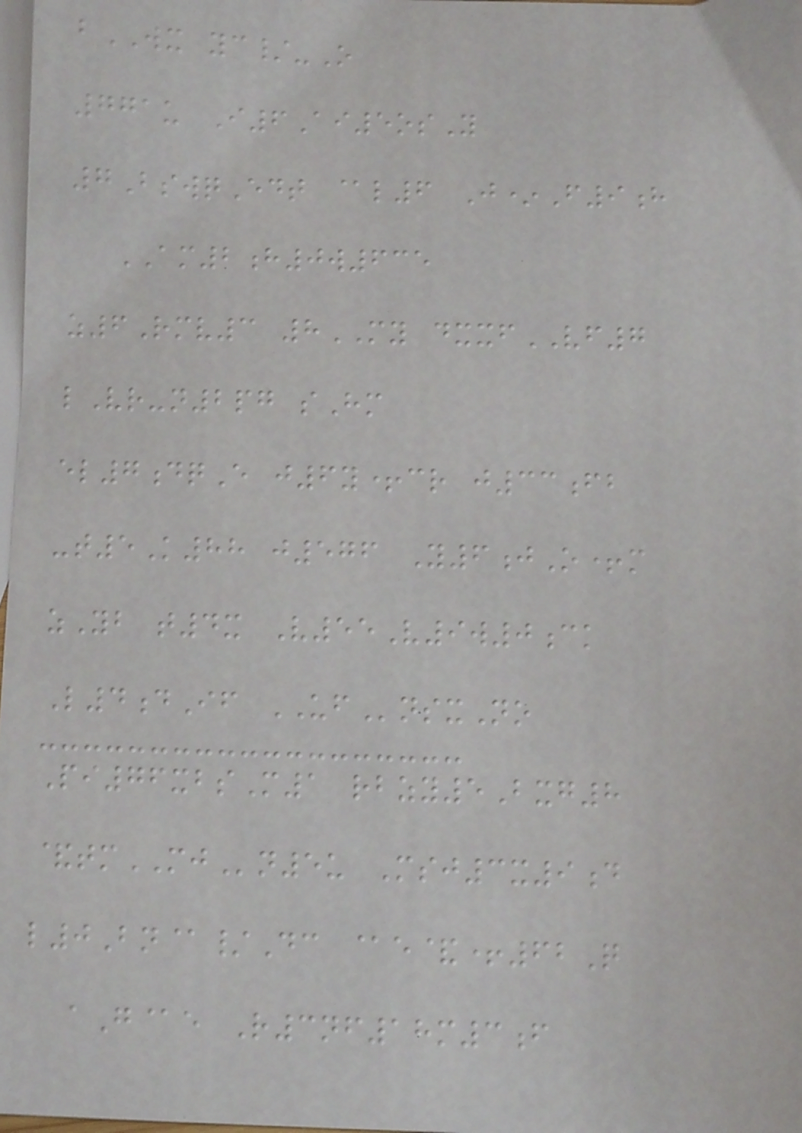bWX yc/-O
771u I6Ai5osY
7BswqEdt @l6 J*F9h
AM2h0w635
z6Rmv3 8MY dxxfVF7
lVr-n2pg sHm
el7dqE j6y+cr j33fb
-t5K88 j576 Y6jO+m
zYb t4x V55V9w0ck
L4dIf UFnsxNo
Pi76xbsM1 rbzy5Bxg8
&tmMJn5u Msj3x9d
l0Bn@/Dc @e&+62Q
aG@e R3nf18m3f
